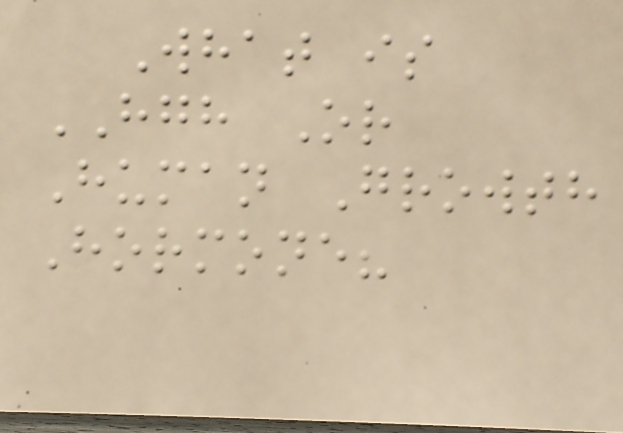What is
HGH Or
Human Growth
Hormone?
